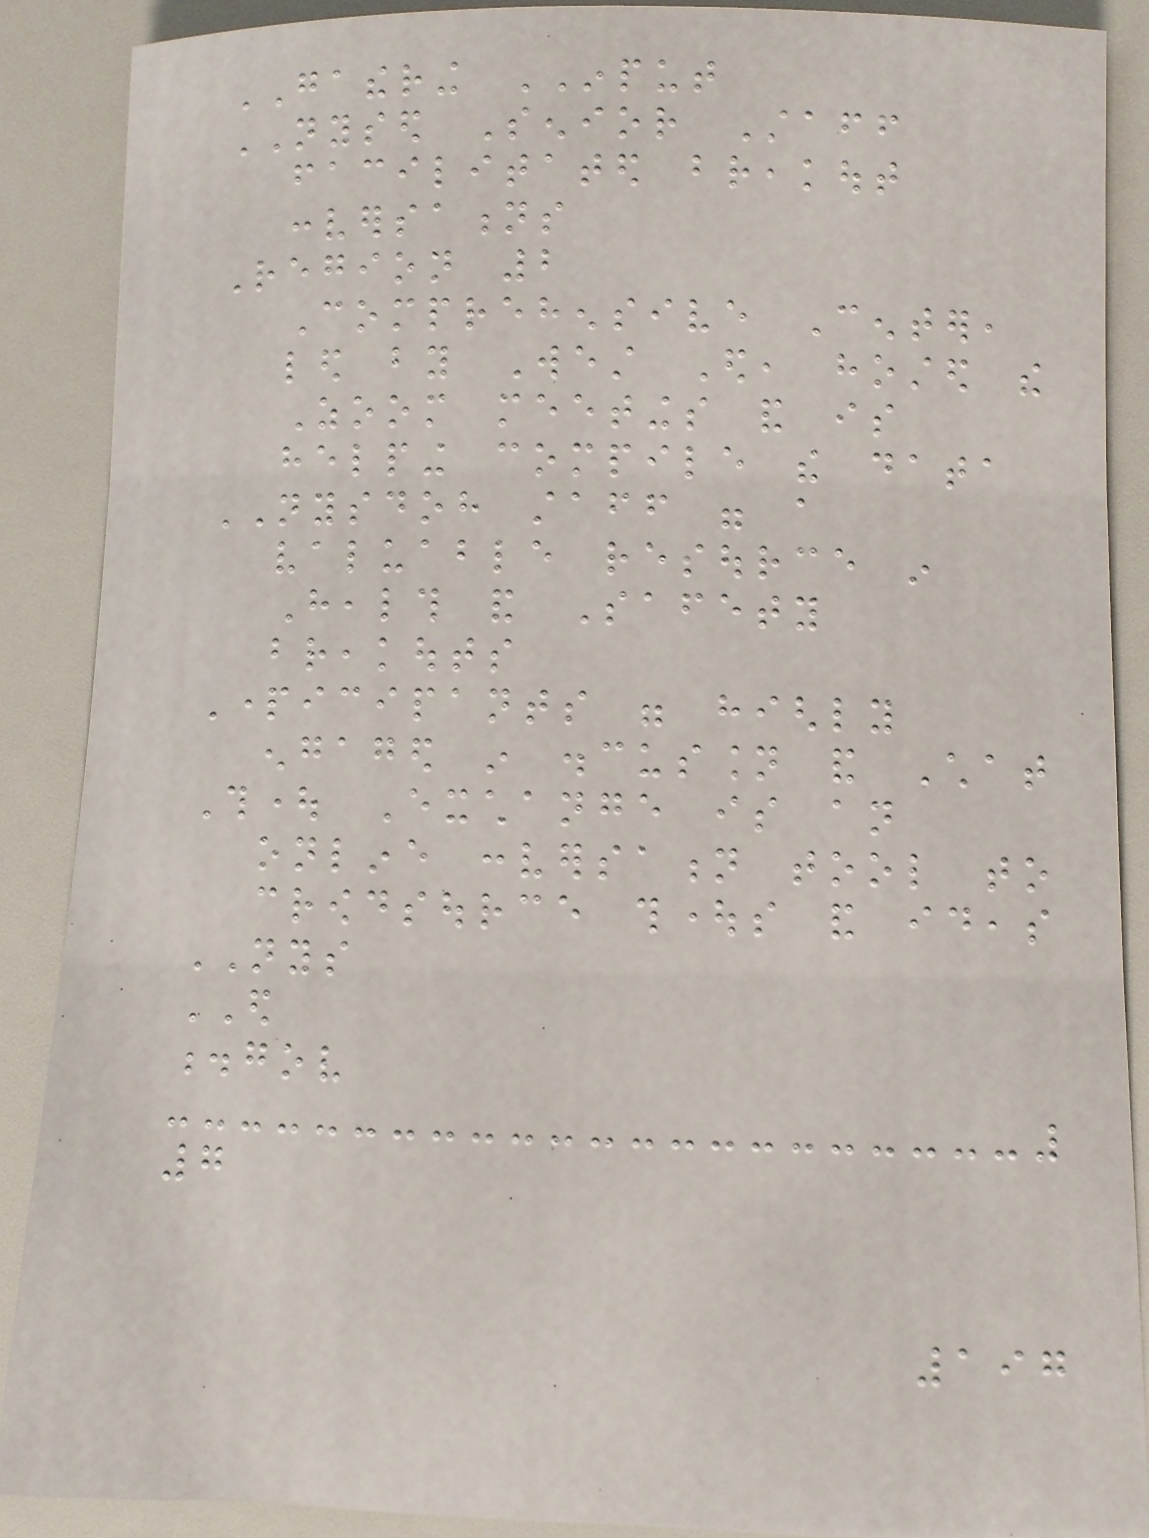GATHERING INPUT
NYSED Senior Staff
facilitated breakout
conversations
Region 2
Comprehensive Center,
led by West Ed, hosted the
Zoom meetings and is
helping compile the data
NYSDOH staff were a
valuable resource in
Health and Safety
breakouts
Participants were highly
engaged in discussion and Chat
Thought Exchange is an
online conversation tool to
crowdsource thoughts and ideas
NYS
ED
.gov
7
197
